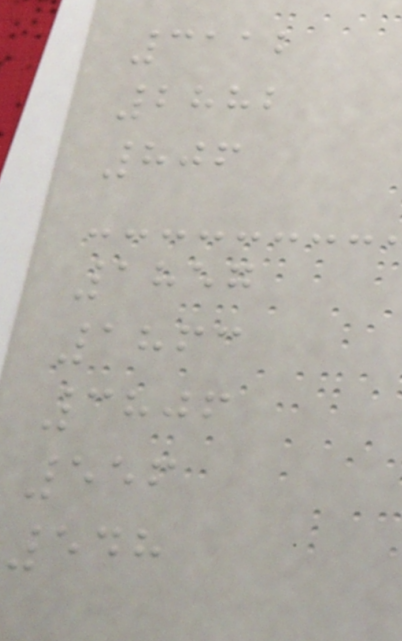3112
2882
806
1857
1863
3806
556
548
